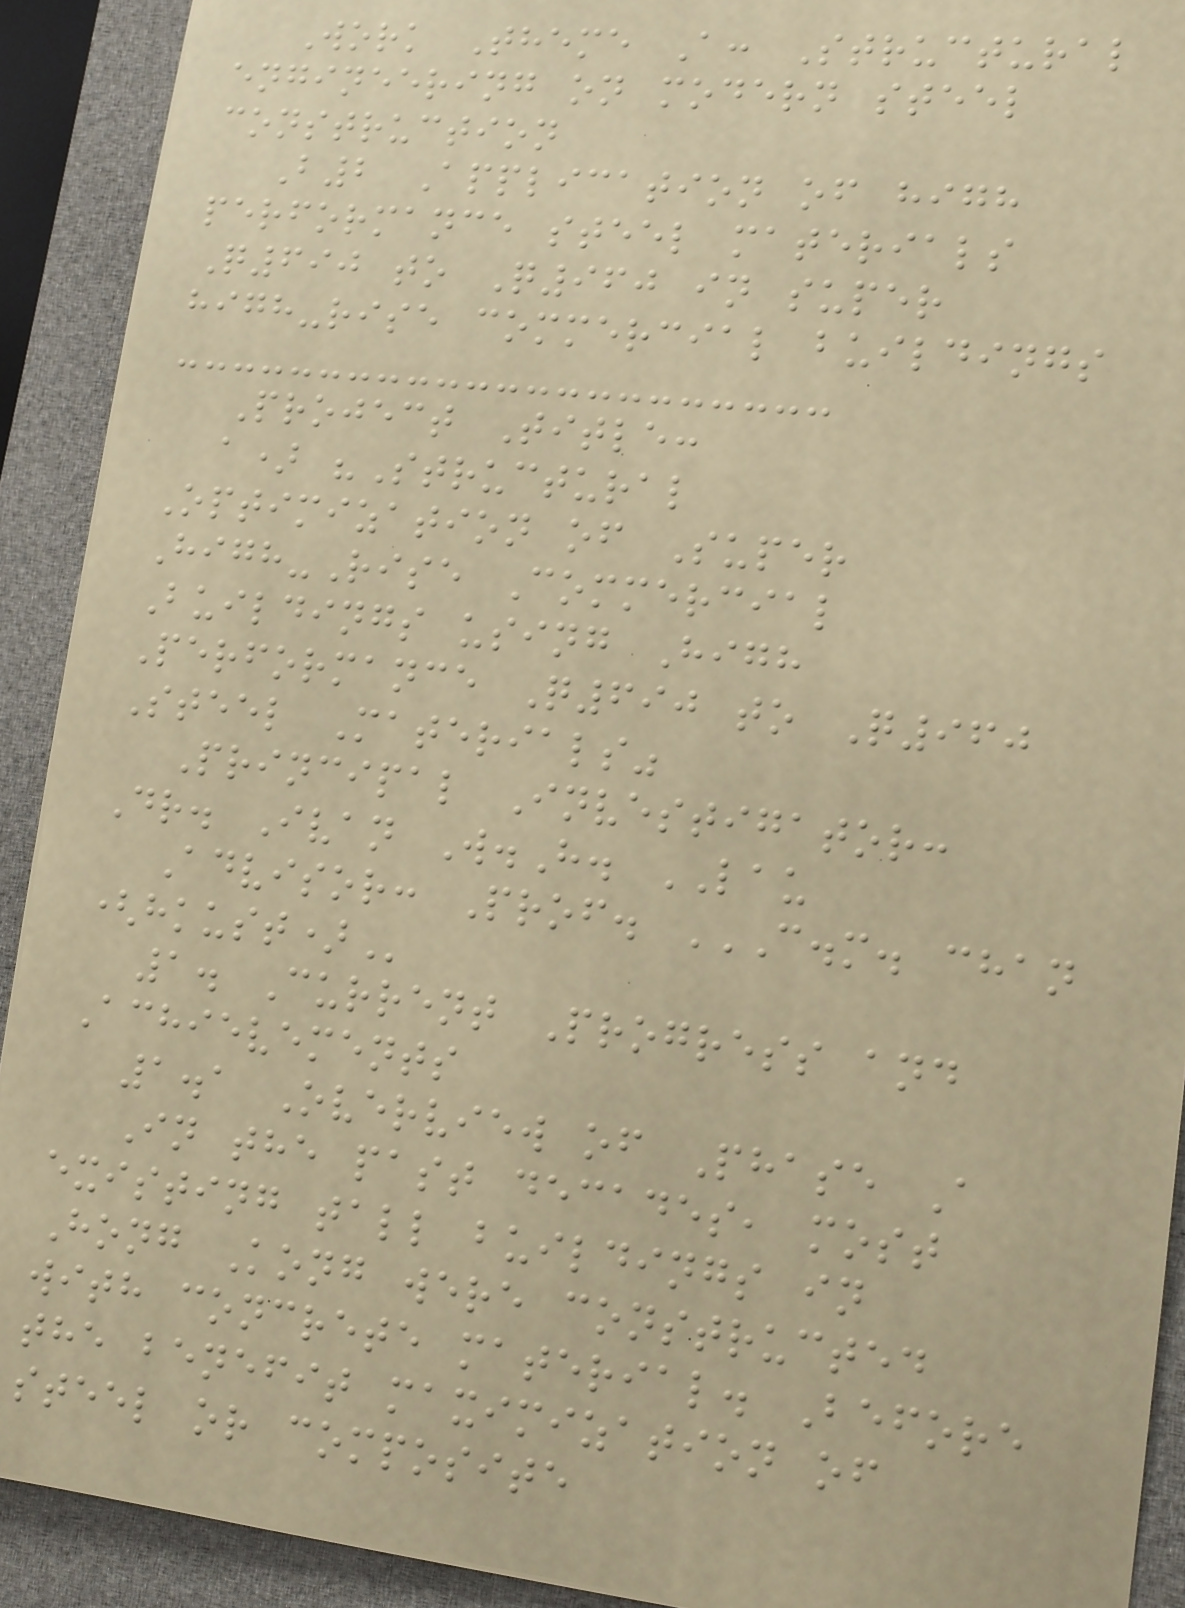Work Theme A: Structural
engineering on modern steel
construction
B2 Application of high
performance steel materials
Q690 to Q960 in super
high-rise commercial buildings
Project Title:
a) "Structural
Optimization of Super
High-Rise Commercial
Buildings using High
Performance Q690 to Q960
Steel Materials"
Principal Investigator:
Dr. Ivan W.H. LAU
Advisor: Prof. C.M. CHAN
(HKUST)
1. Current Progress and
Achievements
1.1 Overview of Phase A
In the past decades, most
existing tall buildings in
Hong Kong were constructed
with concrete material. Before
the benefit maximization of
steel or composite
